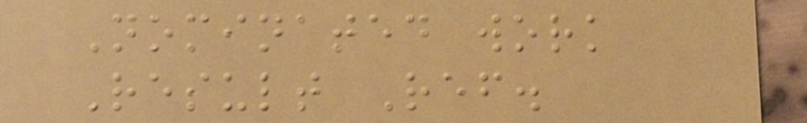Nominated work
Result Ref.
